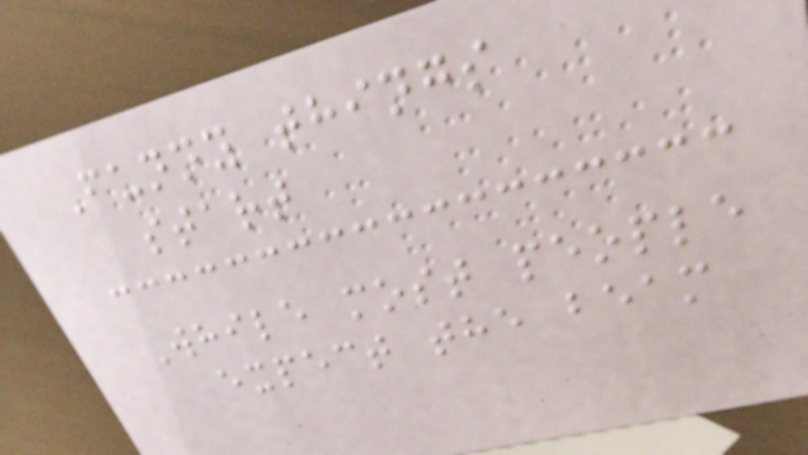Funny things
start
While most people
expect the beam
